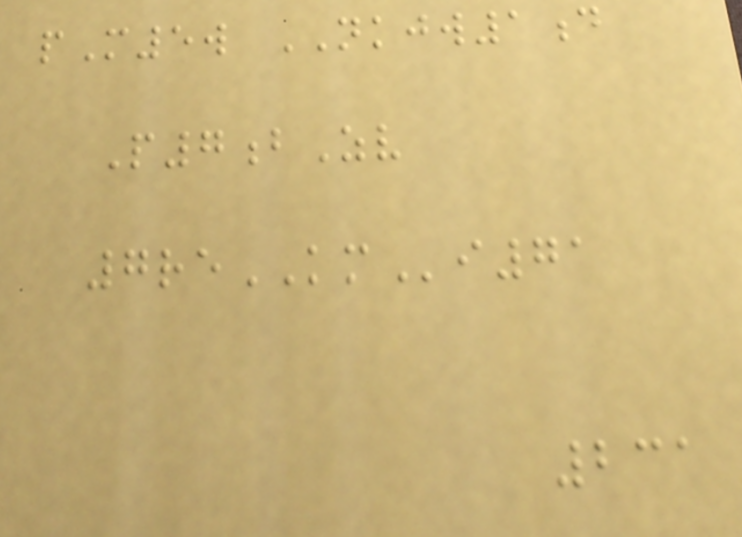pM5w NKJW1d
P7bZv
7reKMi71
231
